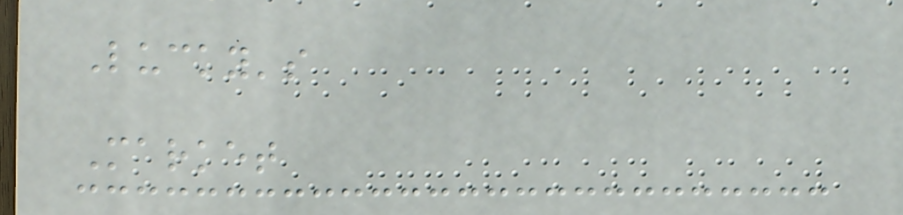Lucky's
Market
